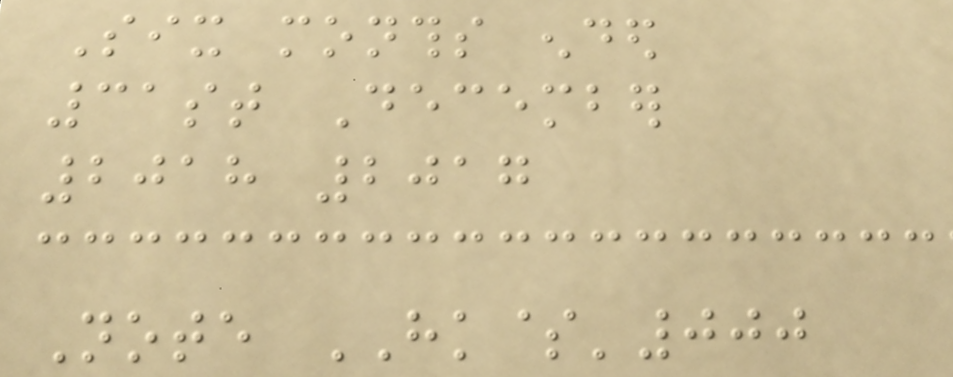Six months ended
31st December
2018 2017
Note HK$'000
